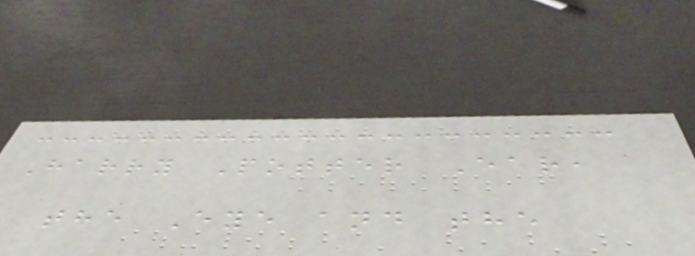Harry Potter Ear,
the Eye and the
